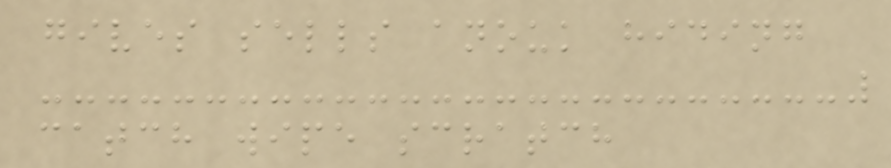gives sells anouk hiding
catch wipe scratch
